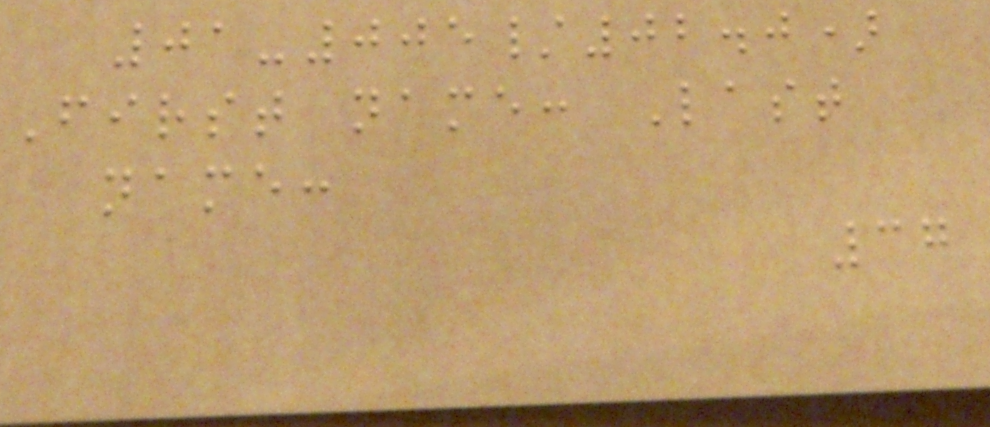01-005/02.0)
First name: Last
name:
37
